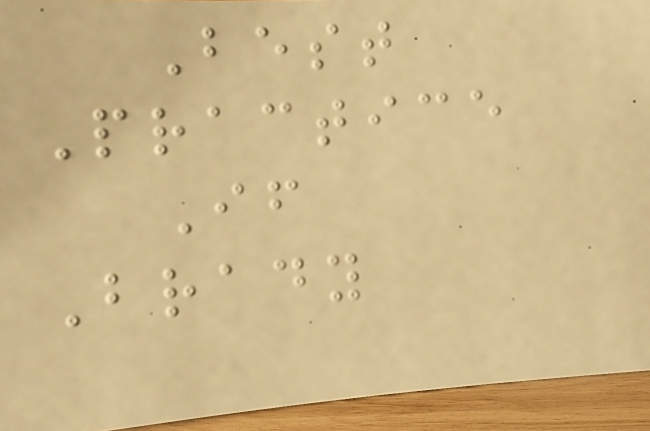Best
Practice
If
Brady
